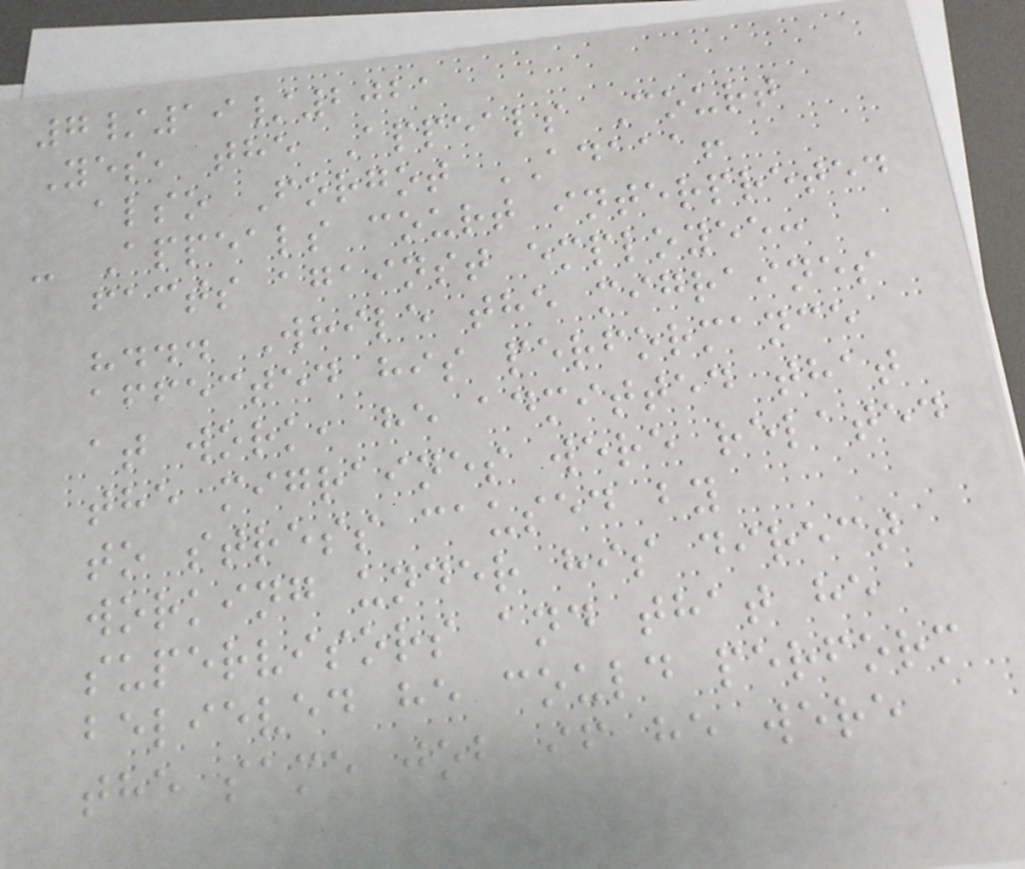7/19/2021
Yes, the Appeals Court
also Forgot ADAAA!
- Appeals court interpreted
facts against employee:
"... While the migraines
affected his performance
at work, he admitted that
the migraines were related
to stress caused by
working under his direct
supervisors and that he
believed he could perform
the same job if he were
